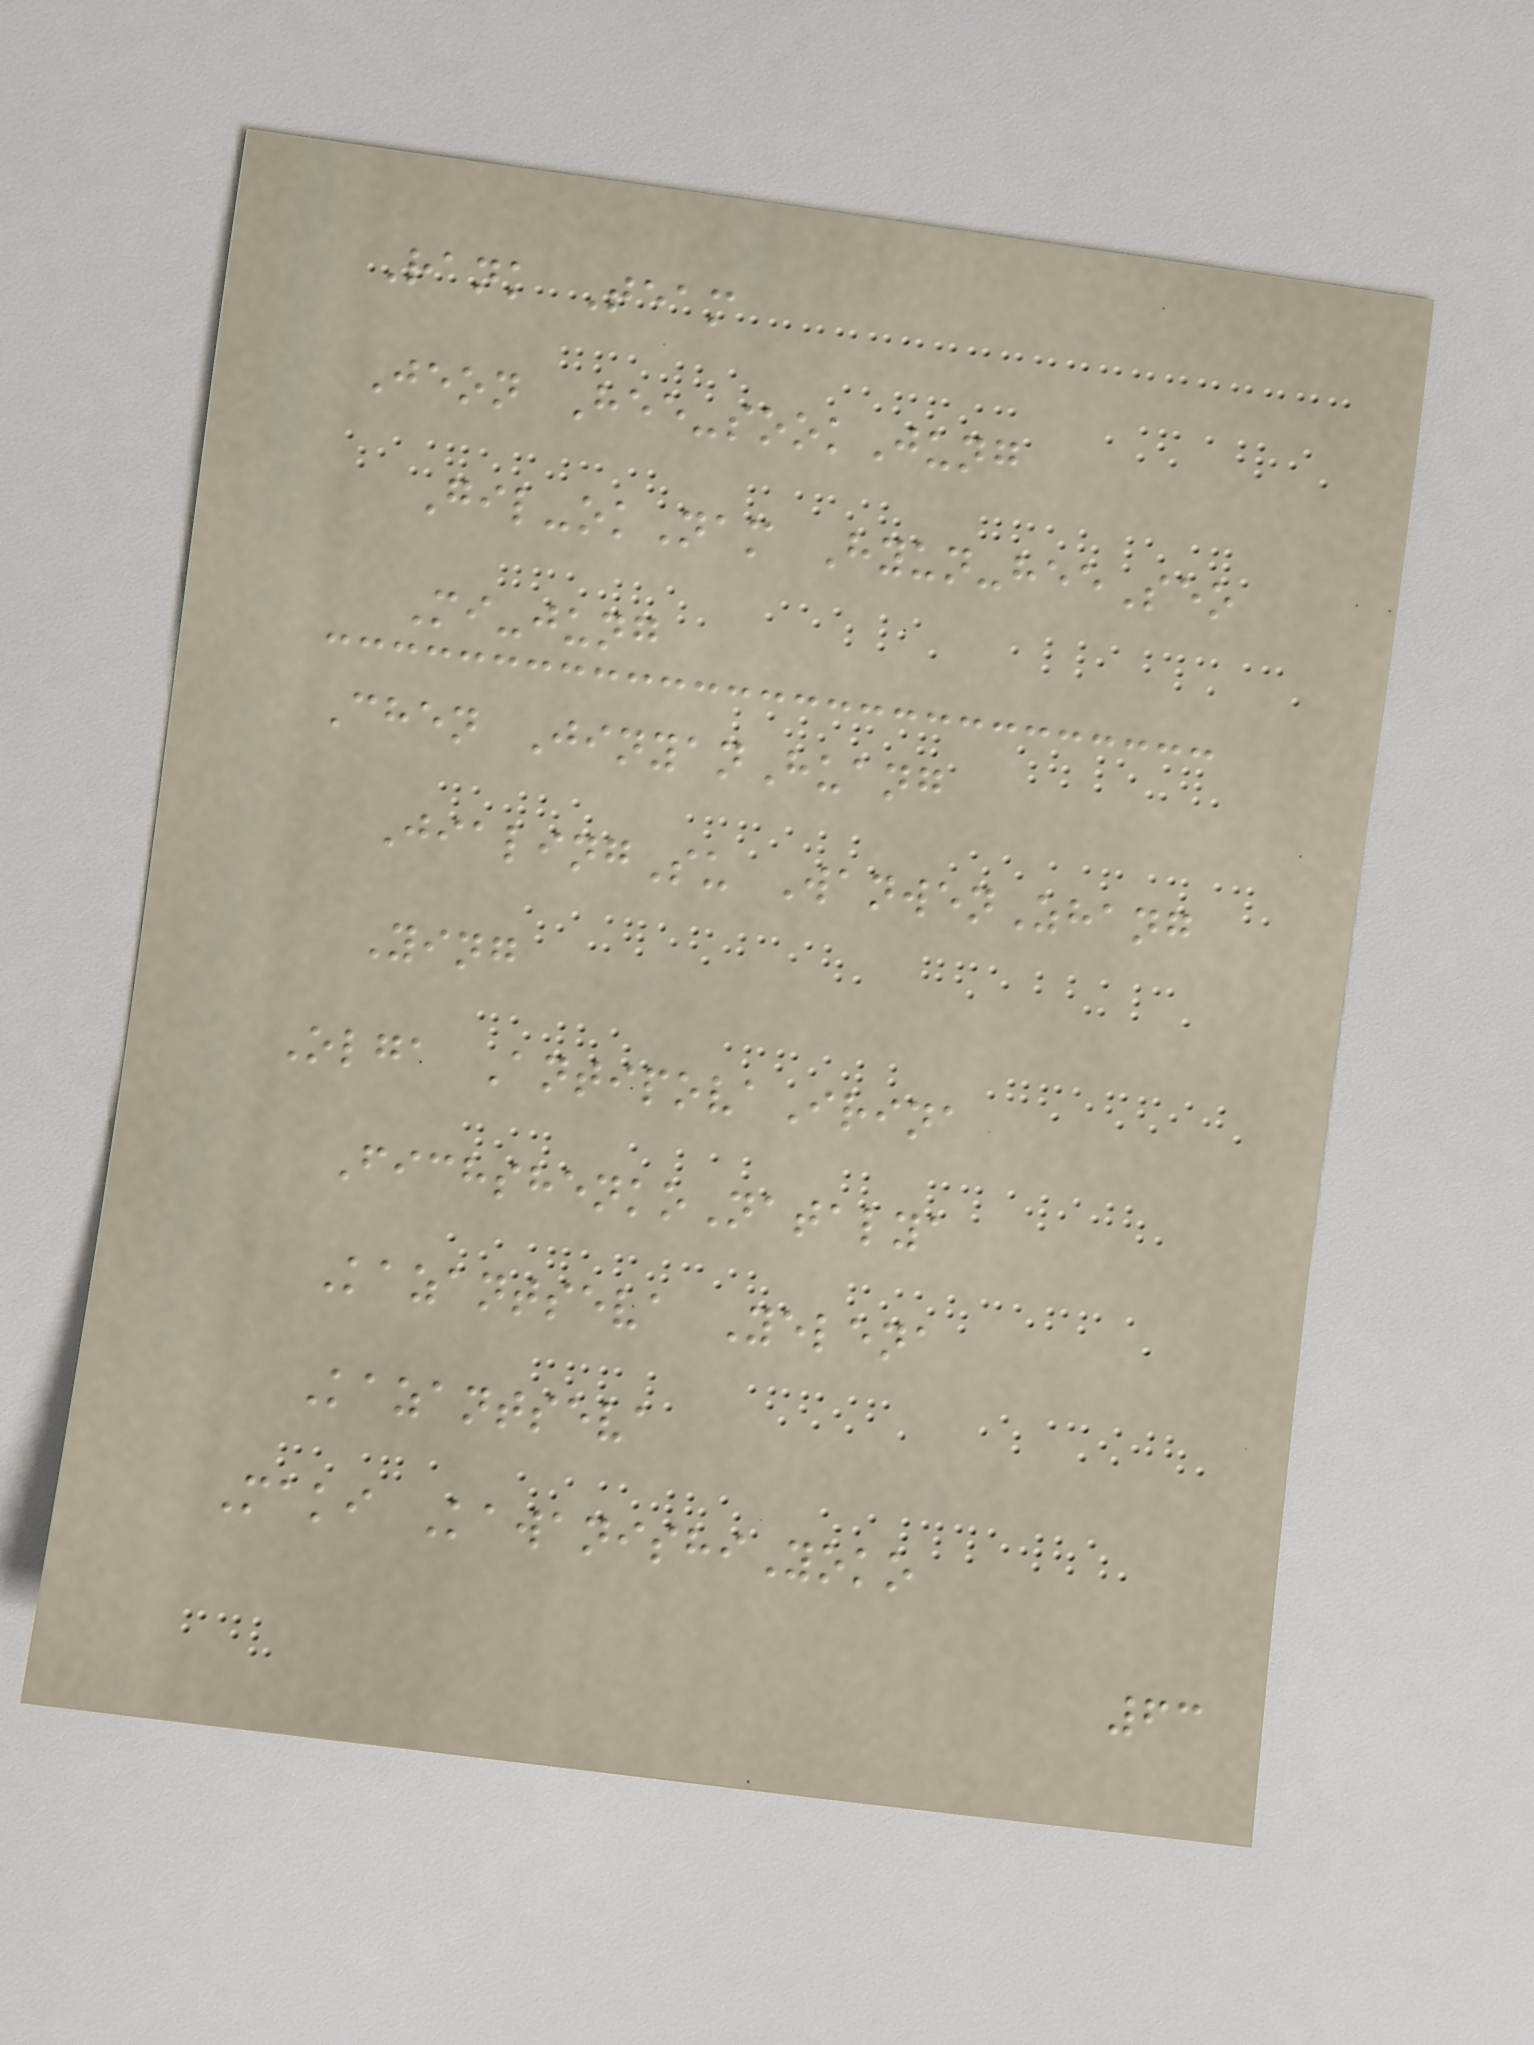Rank Team
Jeon Hee-sookJung
Gil-okNam Hyun-heeSeo
Mi-jung
Chen JinyanHuang
JialingSu WanwenZhang
Ying
Olga AntipovaIrina
FichshenkoNatalya
Kazantseva Yelena
Kazantseva
Maki KawanishiYoko
63
